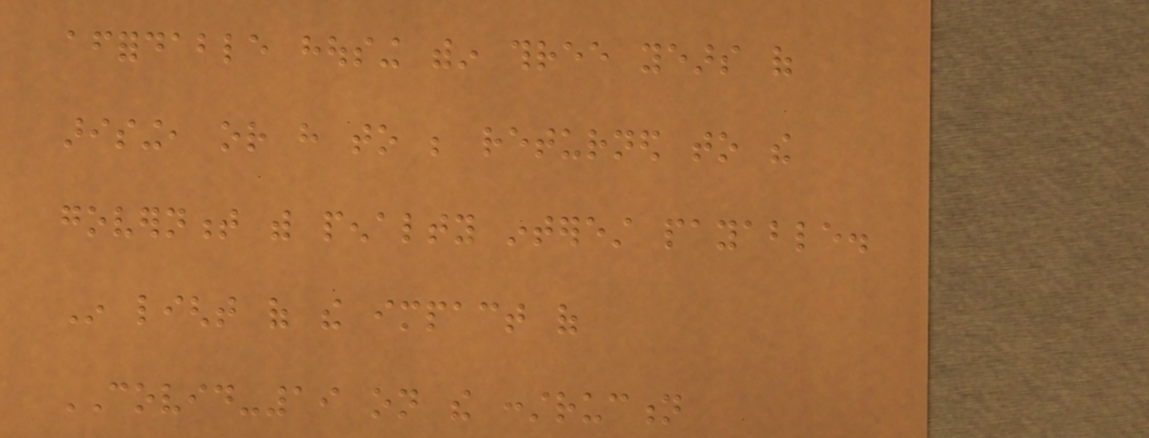affordable housing within three years of
arising, or have to be returned to the
government with penalty interest payable.
In light of the impact of
COVID-19 on the construction
